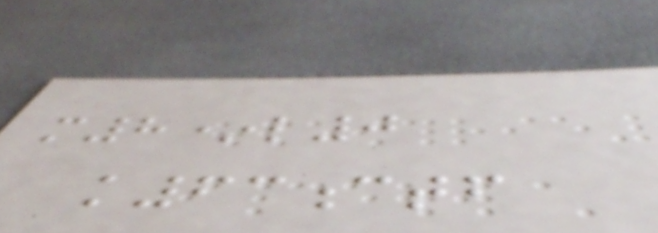m8*l0
k63ctf
